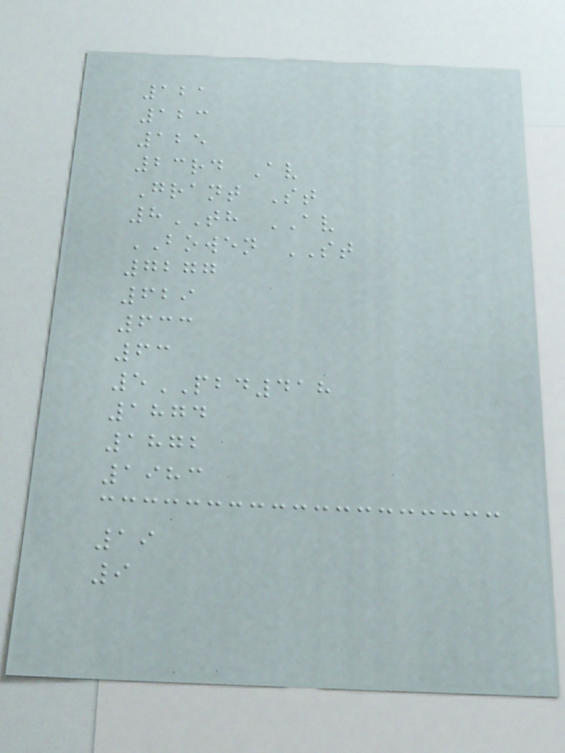121
123
125
23rd Av
Grant St
8TH AV
BOWEN ST
7277
629
633
63
5PBD418
1874
1872
1983
19
9
